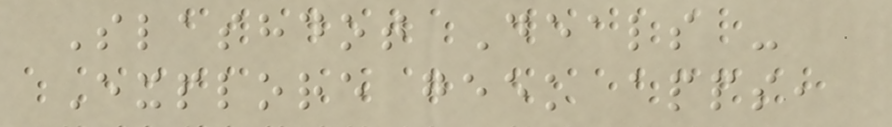Slashdot Deals -
Explore geek apps,
